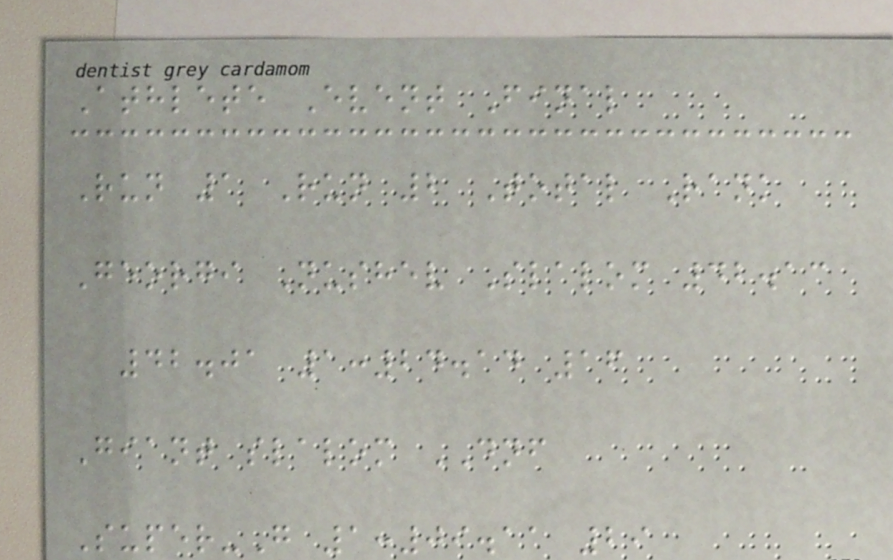Athlete Event Final
Run 1 Run 2 Total Rank
Georgi Nushev Slalom 42.13
42.01 1:24.14 16
Giant slalom DNF
Super-G 1:09.11 29
